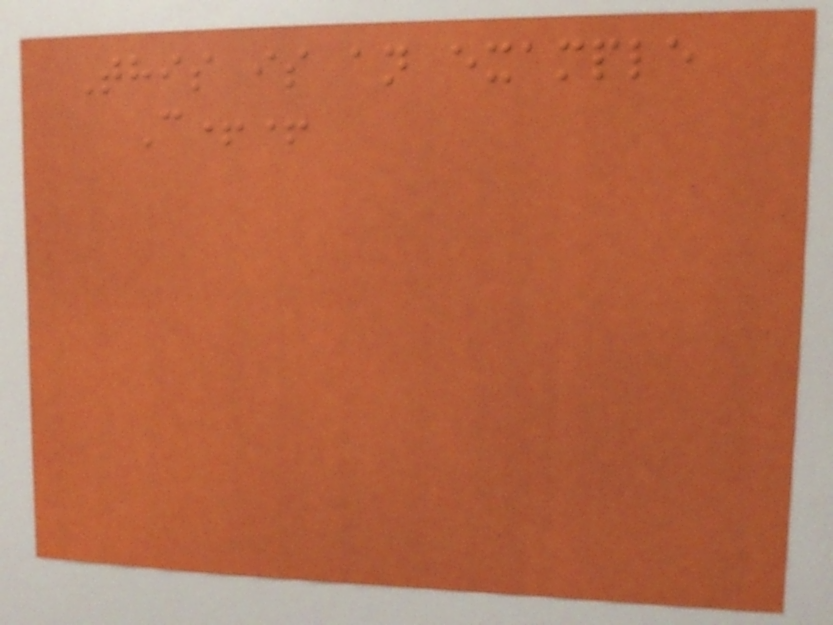This is an example
C++
